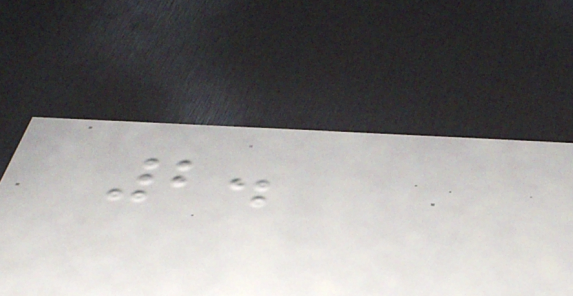2.
